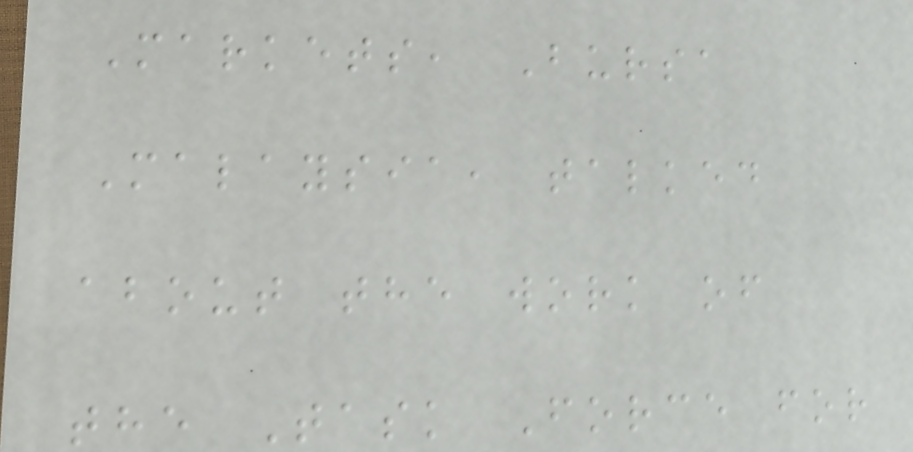Markets, Bursa
Malaysia, talked
about the work of
the Task Force for
